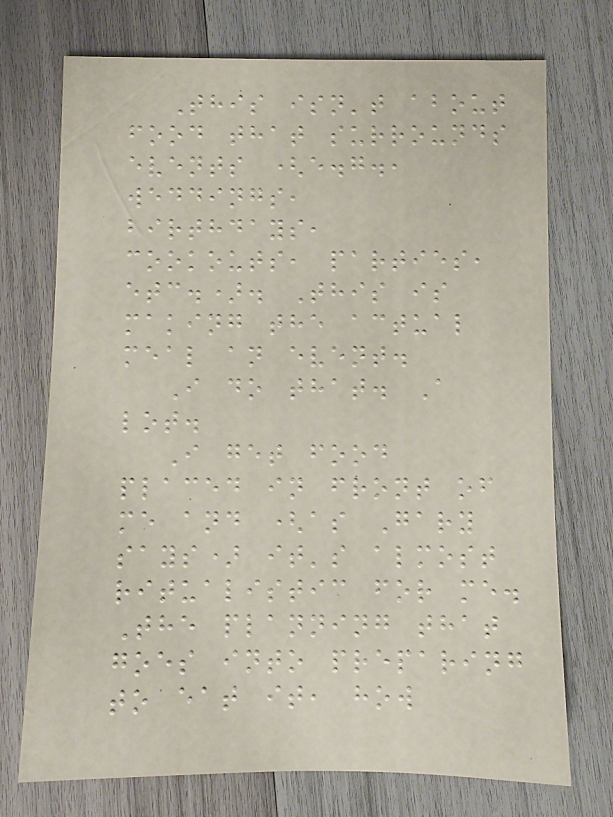This isn't about
food that surrounds
events (e.g.,
weddings,
birthdays,
cookouts, parties,
etc.). This is
making the actual
meal an event.
I do that. A
lot.
I get food
placed in front of
me and (as Gary
says) it's almost
ritualistic for me.
The planning that
goes into preparing
to eat it, how
